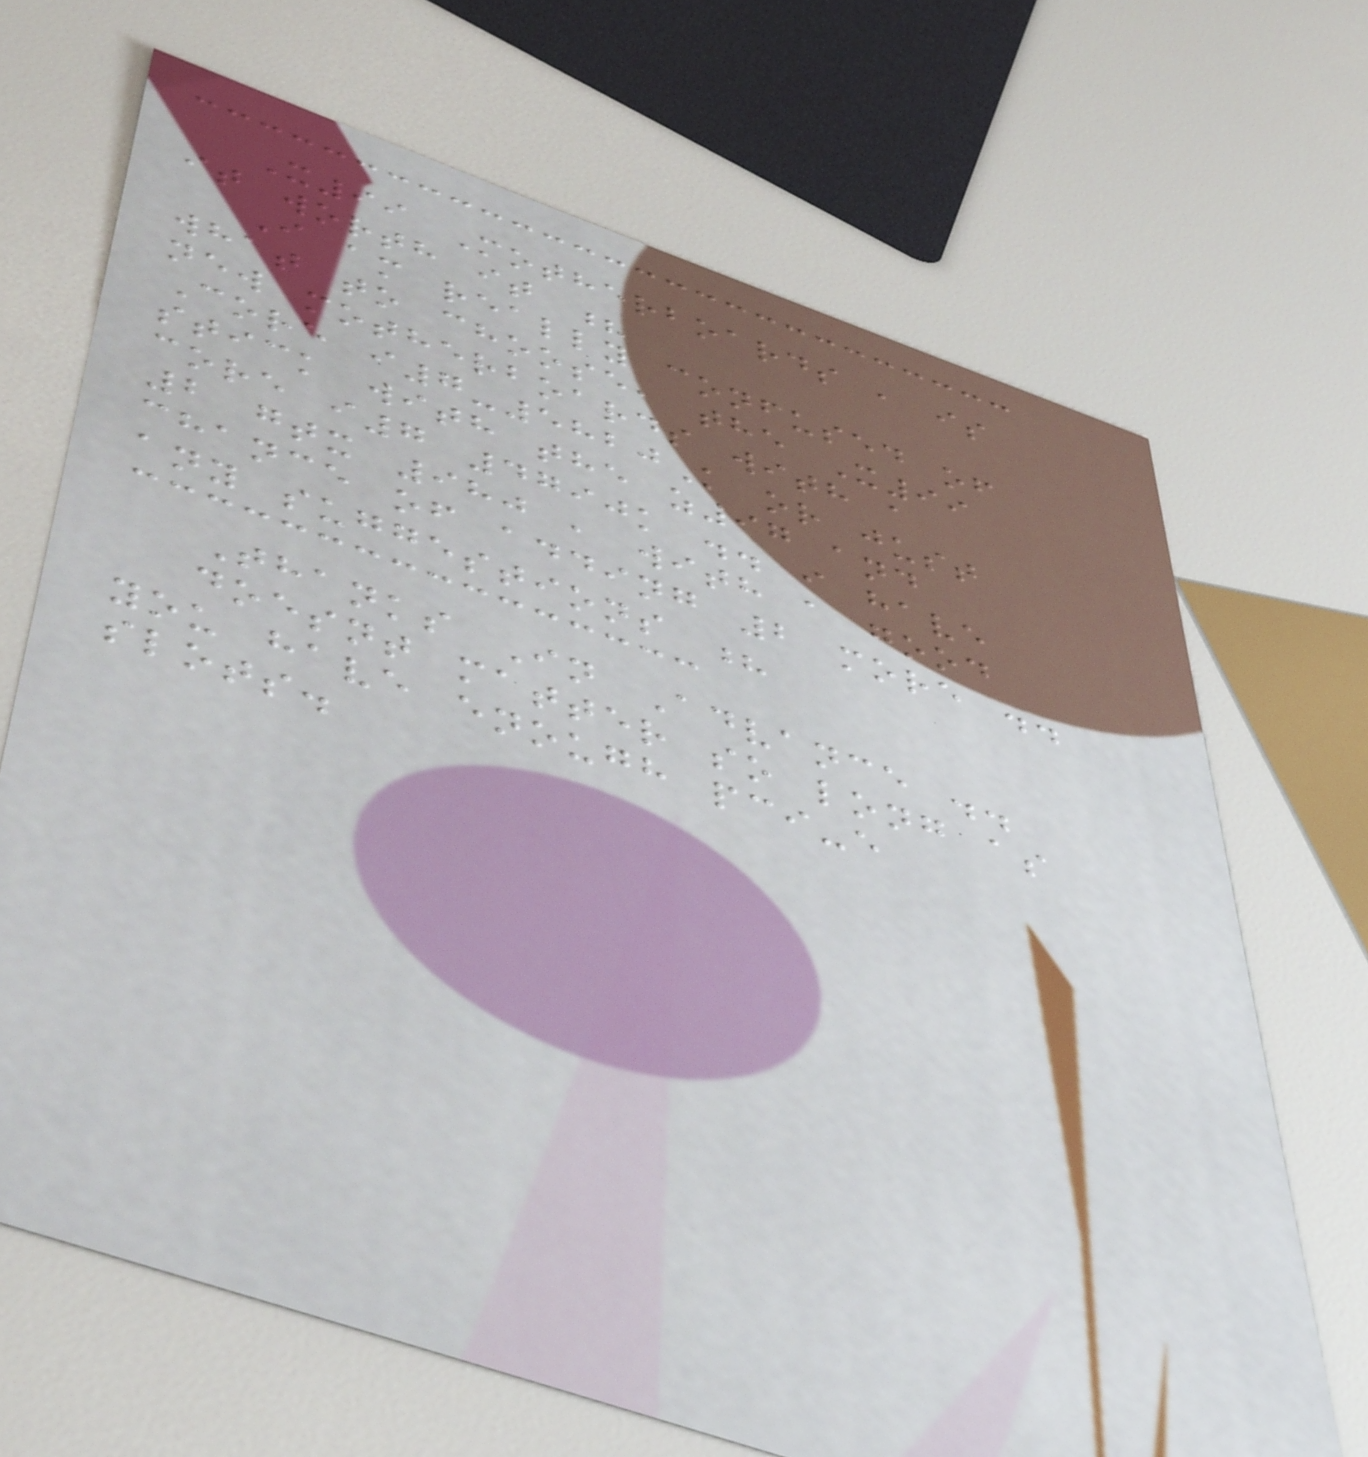X99 Motherboards , is
it worth it ?
I am really confused of
what to choose, the X99
new motherboards with a
Core i7-5820K or just
stick with the z97 and
core i7 4790k .. i have
2 gtx 980 , with a good
chance of adding 2 more ..
any suggestions ?
Thanks In Advance ..
doesnt matter so long as
you have enough pci-e
slots.
